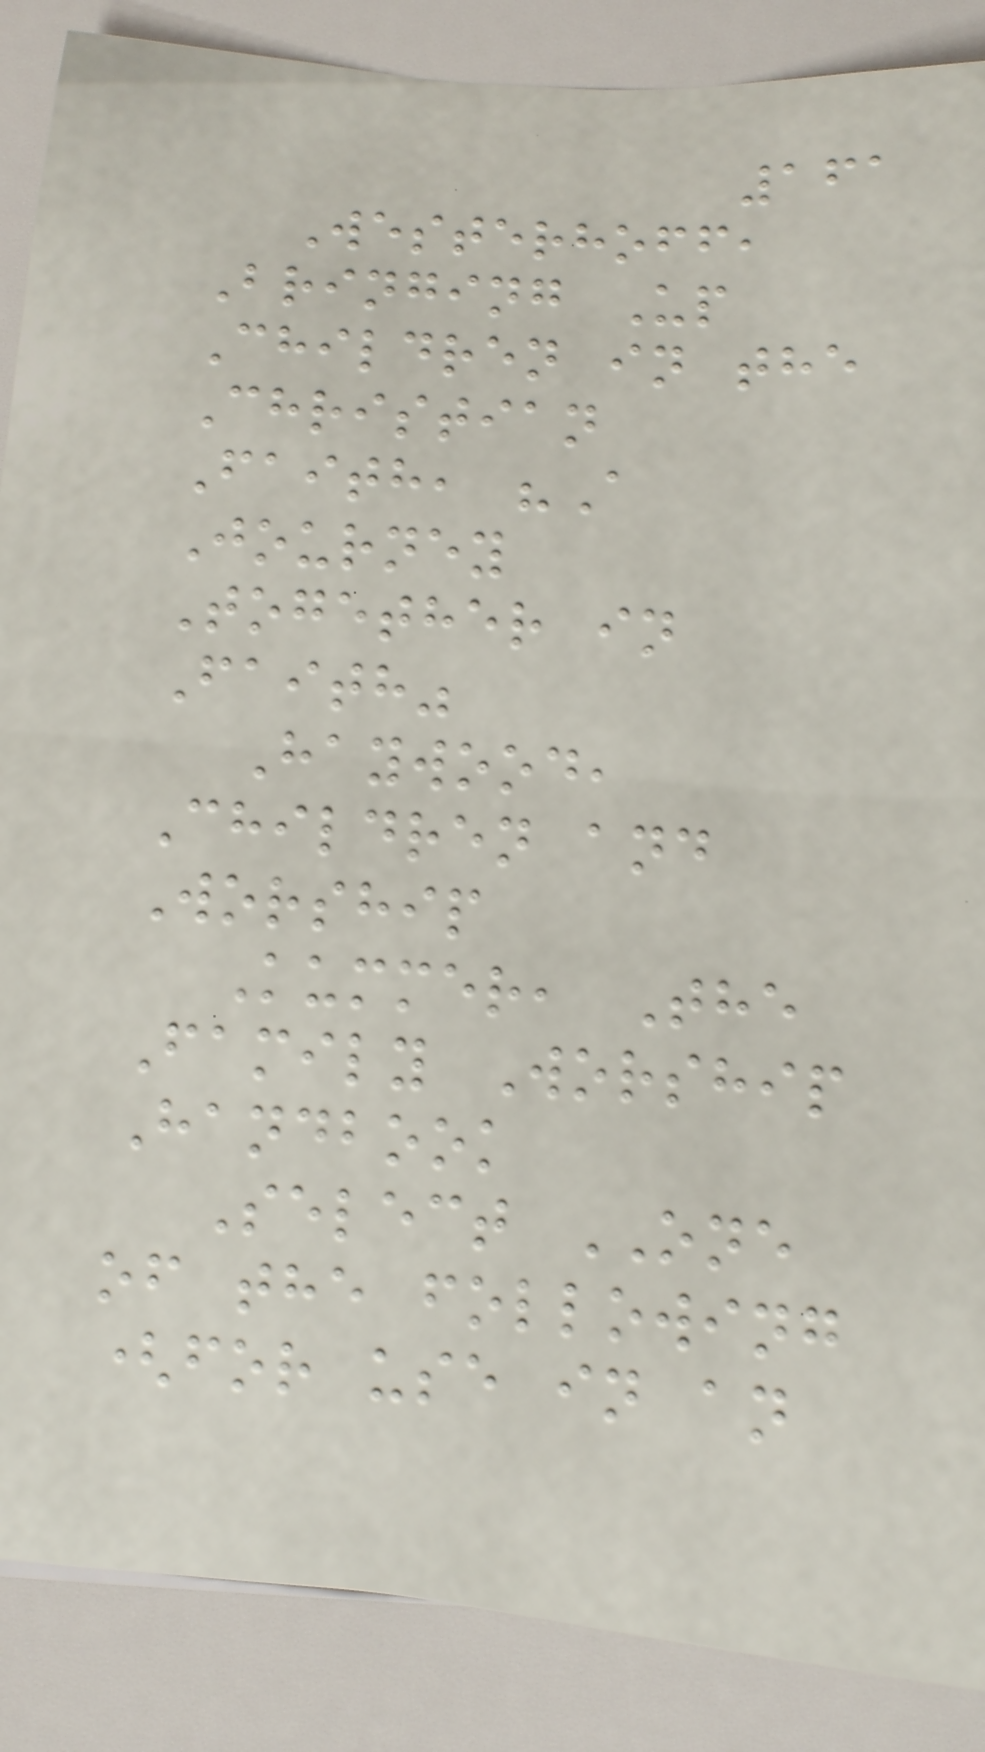161
Westerhoff,
Bringing Up
Children in the
Christian
Faith, "A
Journey
Together in
Faith"
Haywood,
Children and
Worship
Kummer, The
Family Worship
Handbook
Select ONE
of the following
(for use in an
